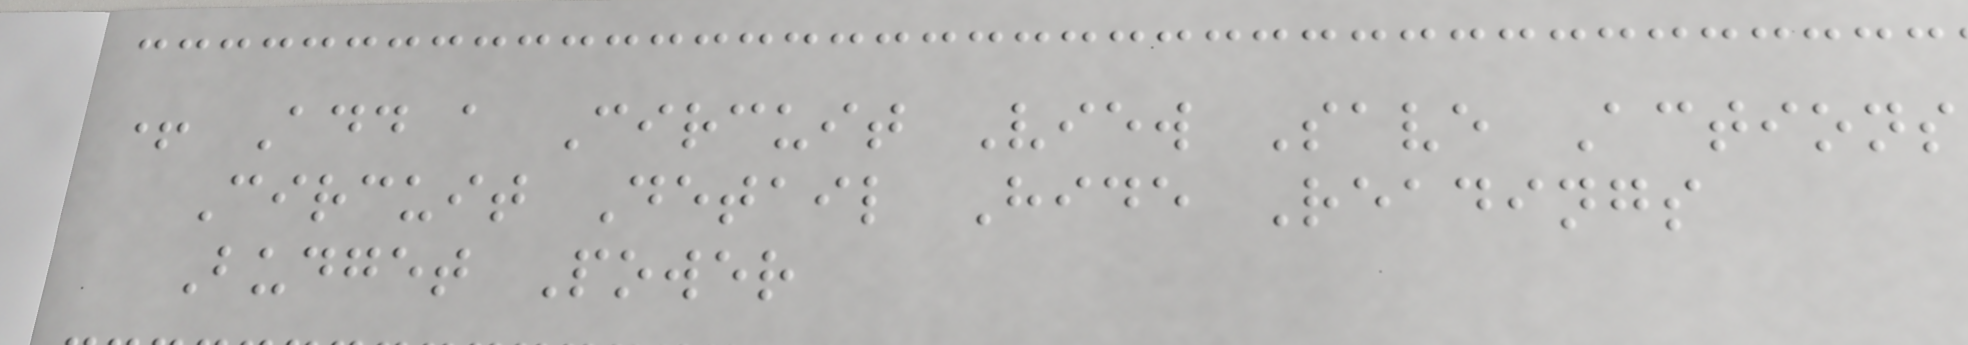+ Add a Circuit View Save Actions
Circuit Detail Hide Readings
Budget Power
